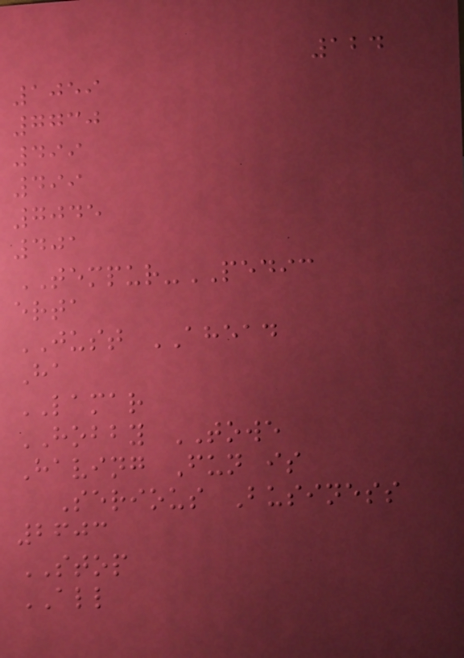124
1059
7730
499
499
7045
401
TEMPUR-PEDIC
erta
JUST AHEAD
Ha
LAMAR
HOBBY TOWE
Having Fun is
Serious Business
2603
STOP
ALL
